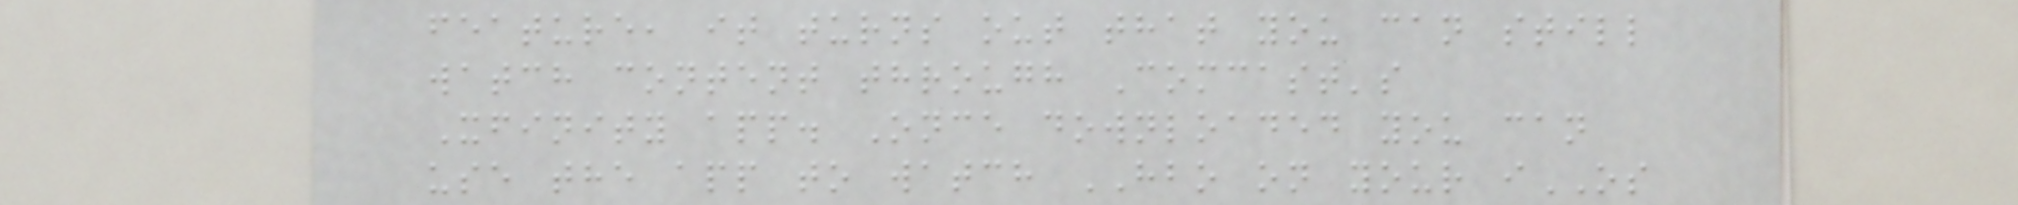feature, it turns out that you can still
watch content through Comcast's
Xfinity app. Once downloaded you can
use the app to watch HBO on your iOS
